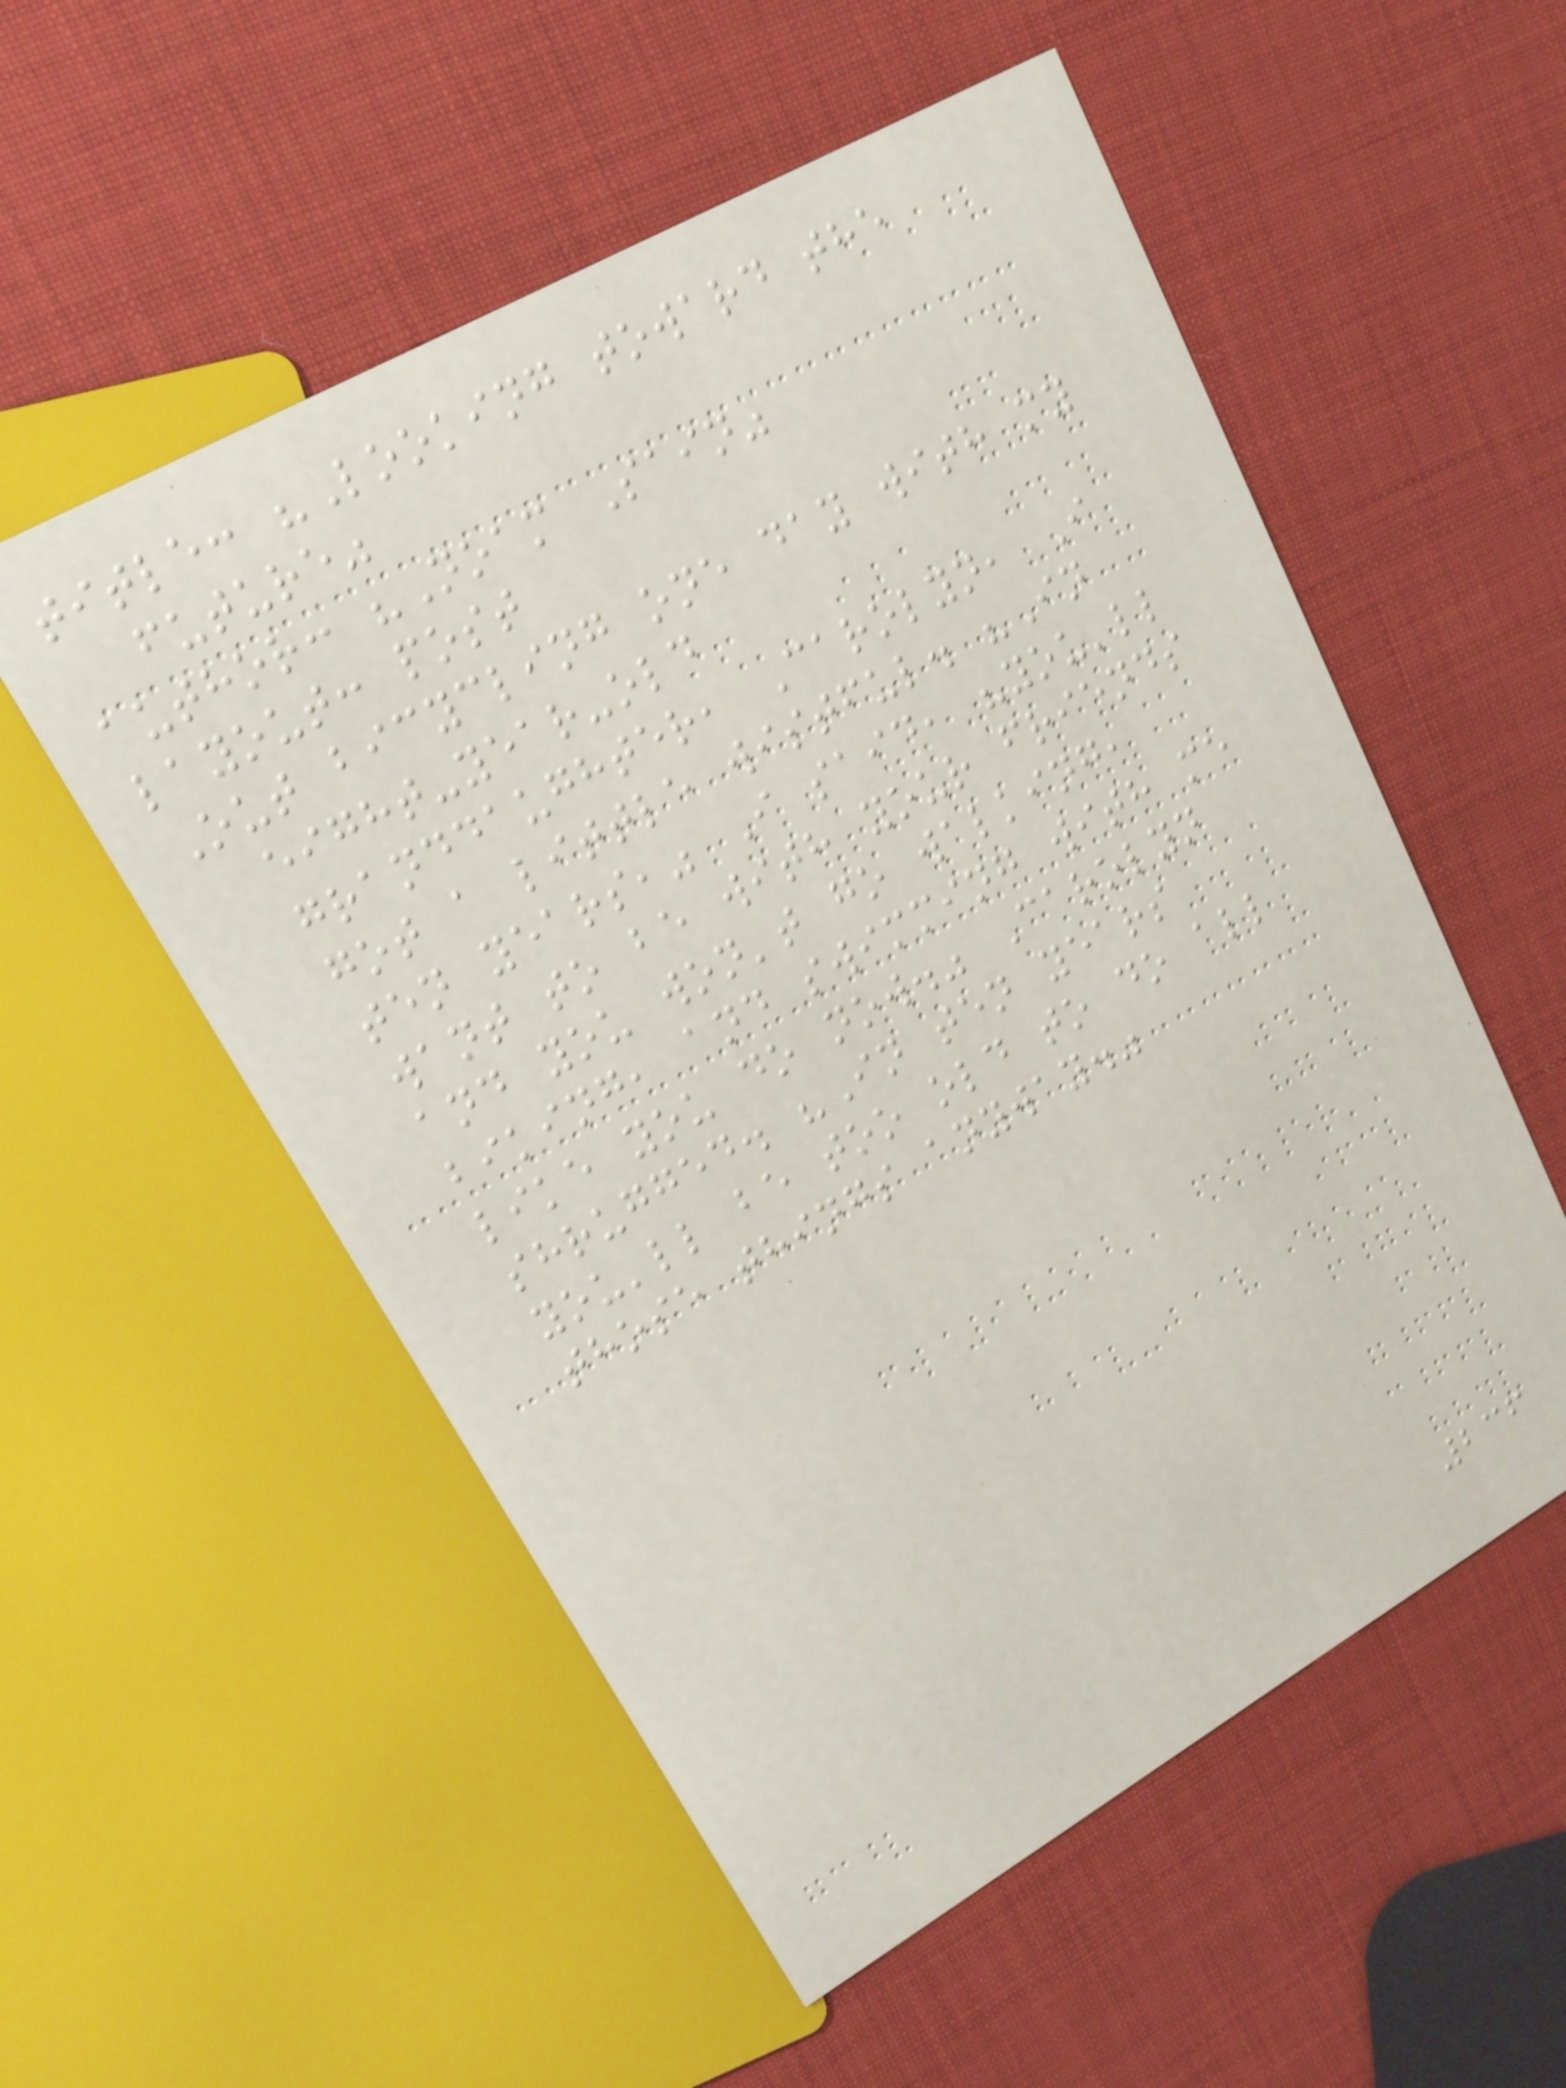title: "Looking toward the
future"
author: "Noam Sain"
layout: post
Out bicycling one day with my
eight-year-old
granddaughter, Carolyn, I
got a little wistful. "In
ten years," I said, "you'll
want to be with your friends
and you won't go walking,
biking, and swimming with me
like you do now." Carolyn
shrugged. "In ten years
you'll be too old to do all
those things anyway."
236
